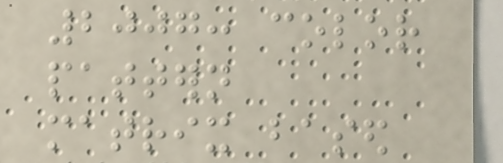2007: color
pattern
matrix based
